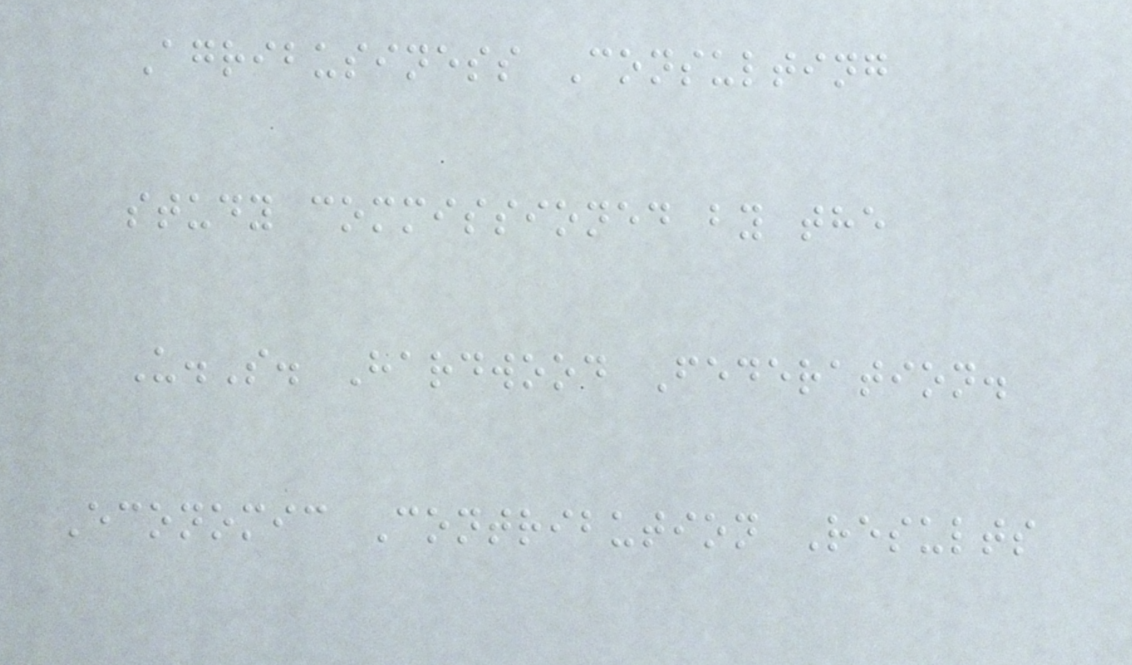Agribusiness Consulting
study commissioned by the
U.S. Hardwood Federation.
Economic Contribution Results
